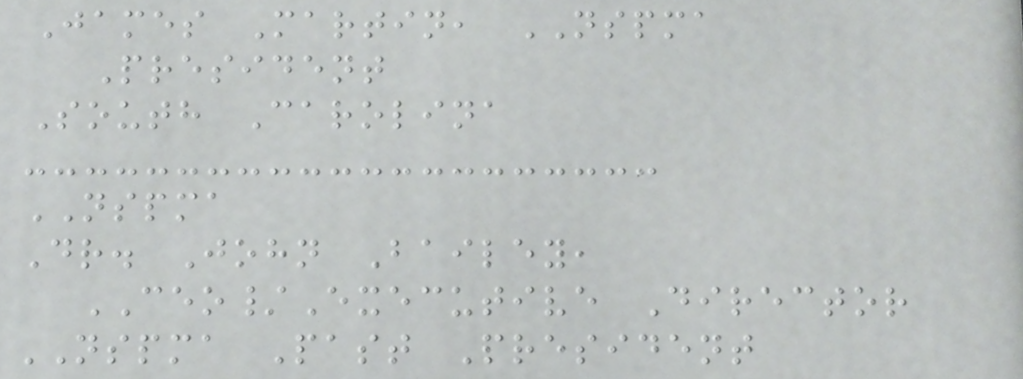James Martin, NSPMA
President
South Carolina
NSPMA
Dr. John Bailey,
CEO/Executive Director
NSPMA Past President
